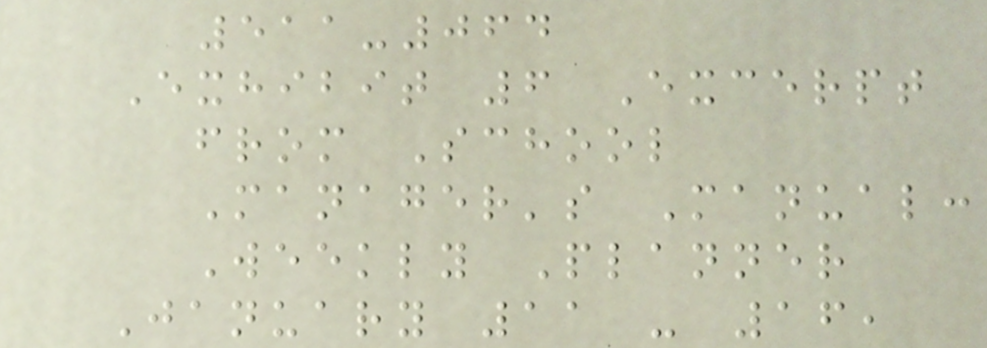511-064
Exhibit 6 Excerpt
from School
Manager's Manual:
Weekly Planner
January 11 - 16,
